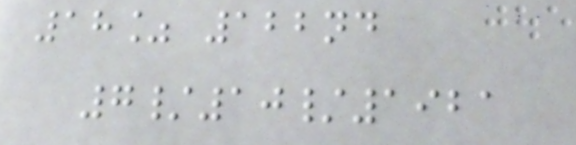18% 122nd
7/10/1921
